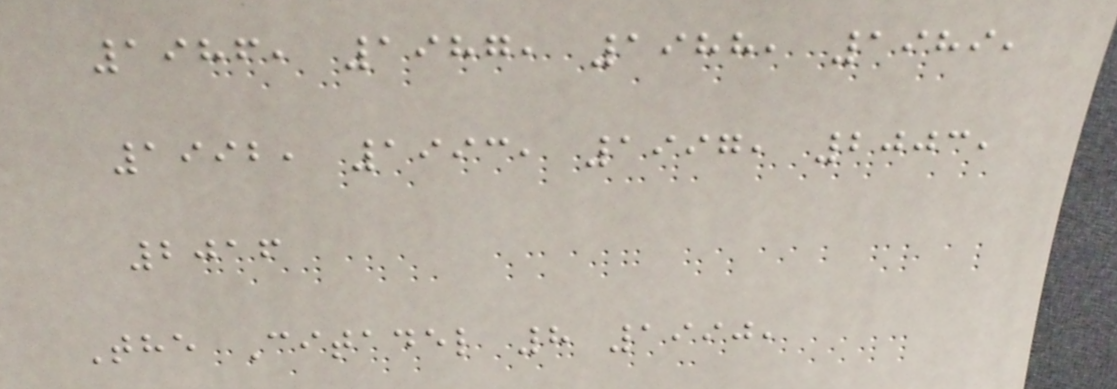1986, 1987, 1988, 1989,
1992, 1993, 1997, 2003,
2016
The Citadel 8 1990,
